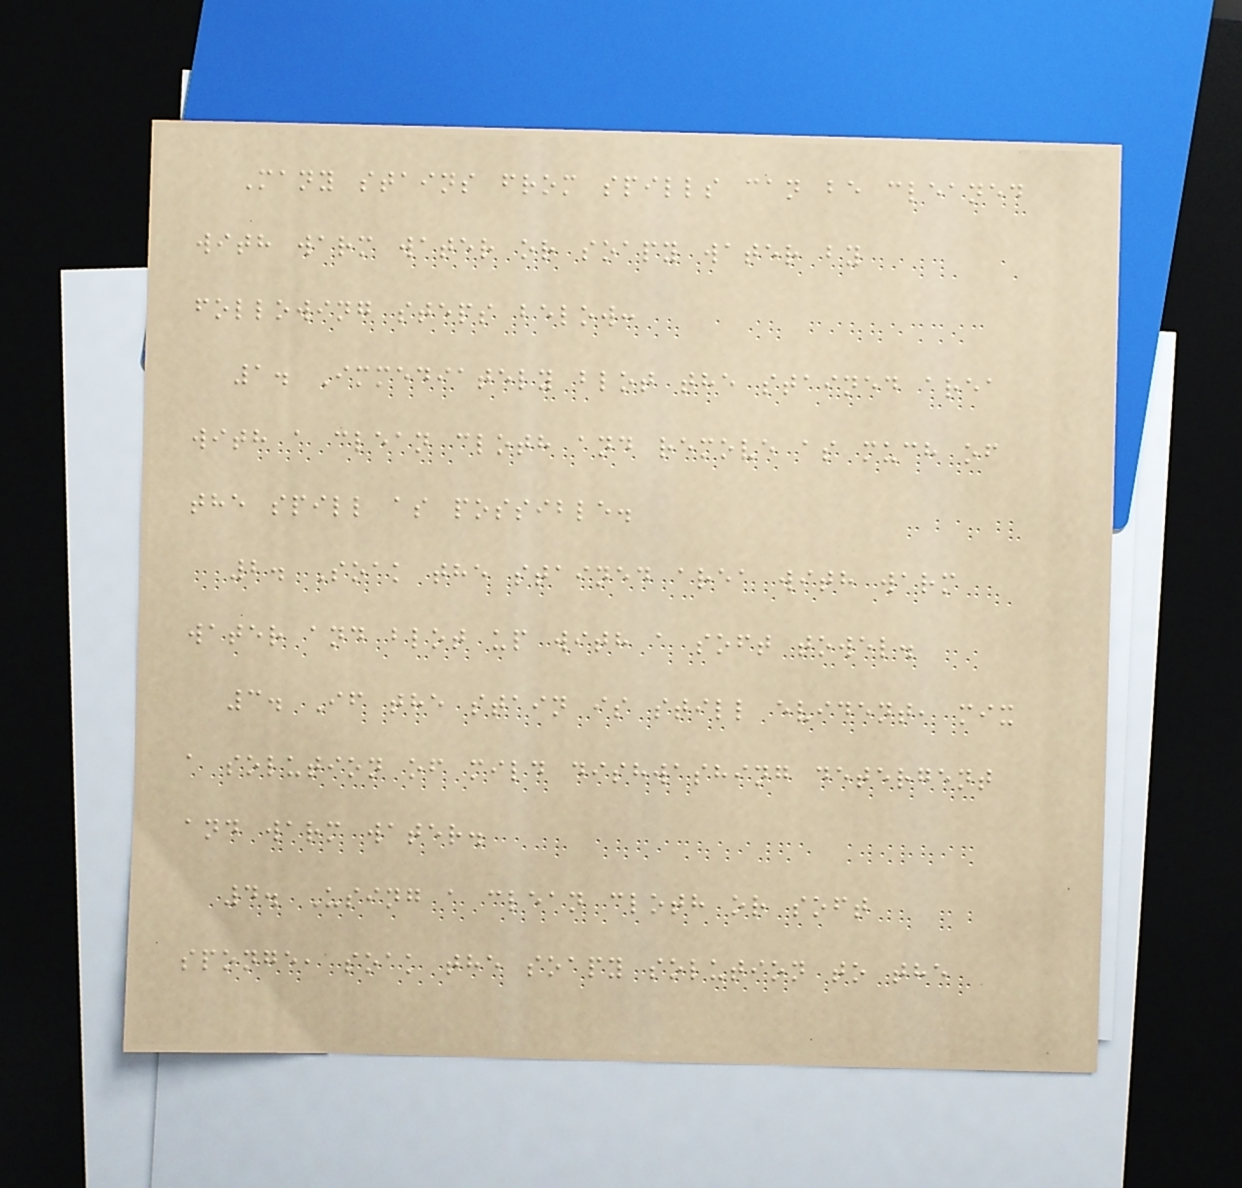Many stains from spills can be cleaned
with warm water or soapy water by
following steps below:
1. Immediately blot the stained area
with a clean cloth and remove as much of
the spill as possible.
2. Soak the stained area with warm
water and blot up with a soft towel.
3. If the stain is still evident, mix
a solution of mild dishwashing detergent
and warm water.
4. Using a clean cloth or soft
sponge, soak the soapy solution to the
